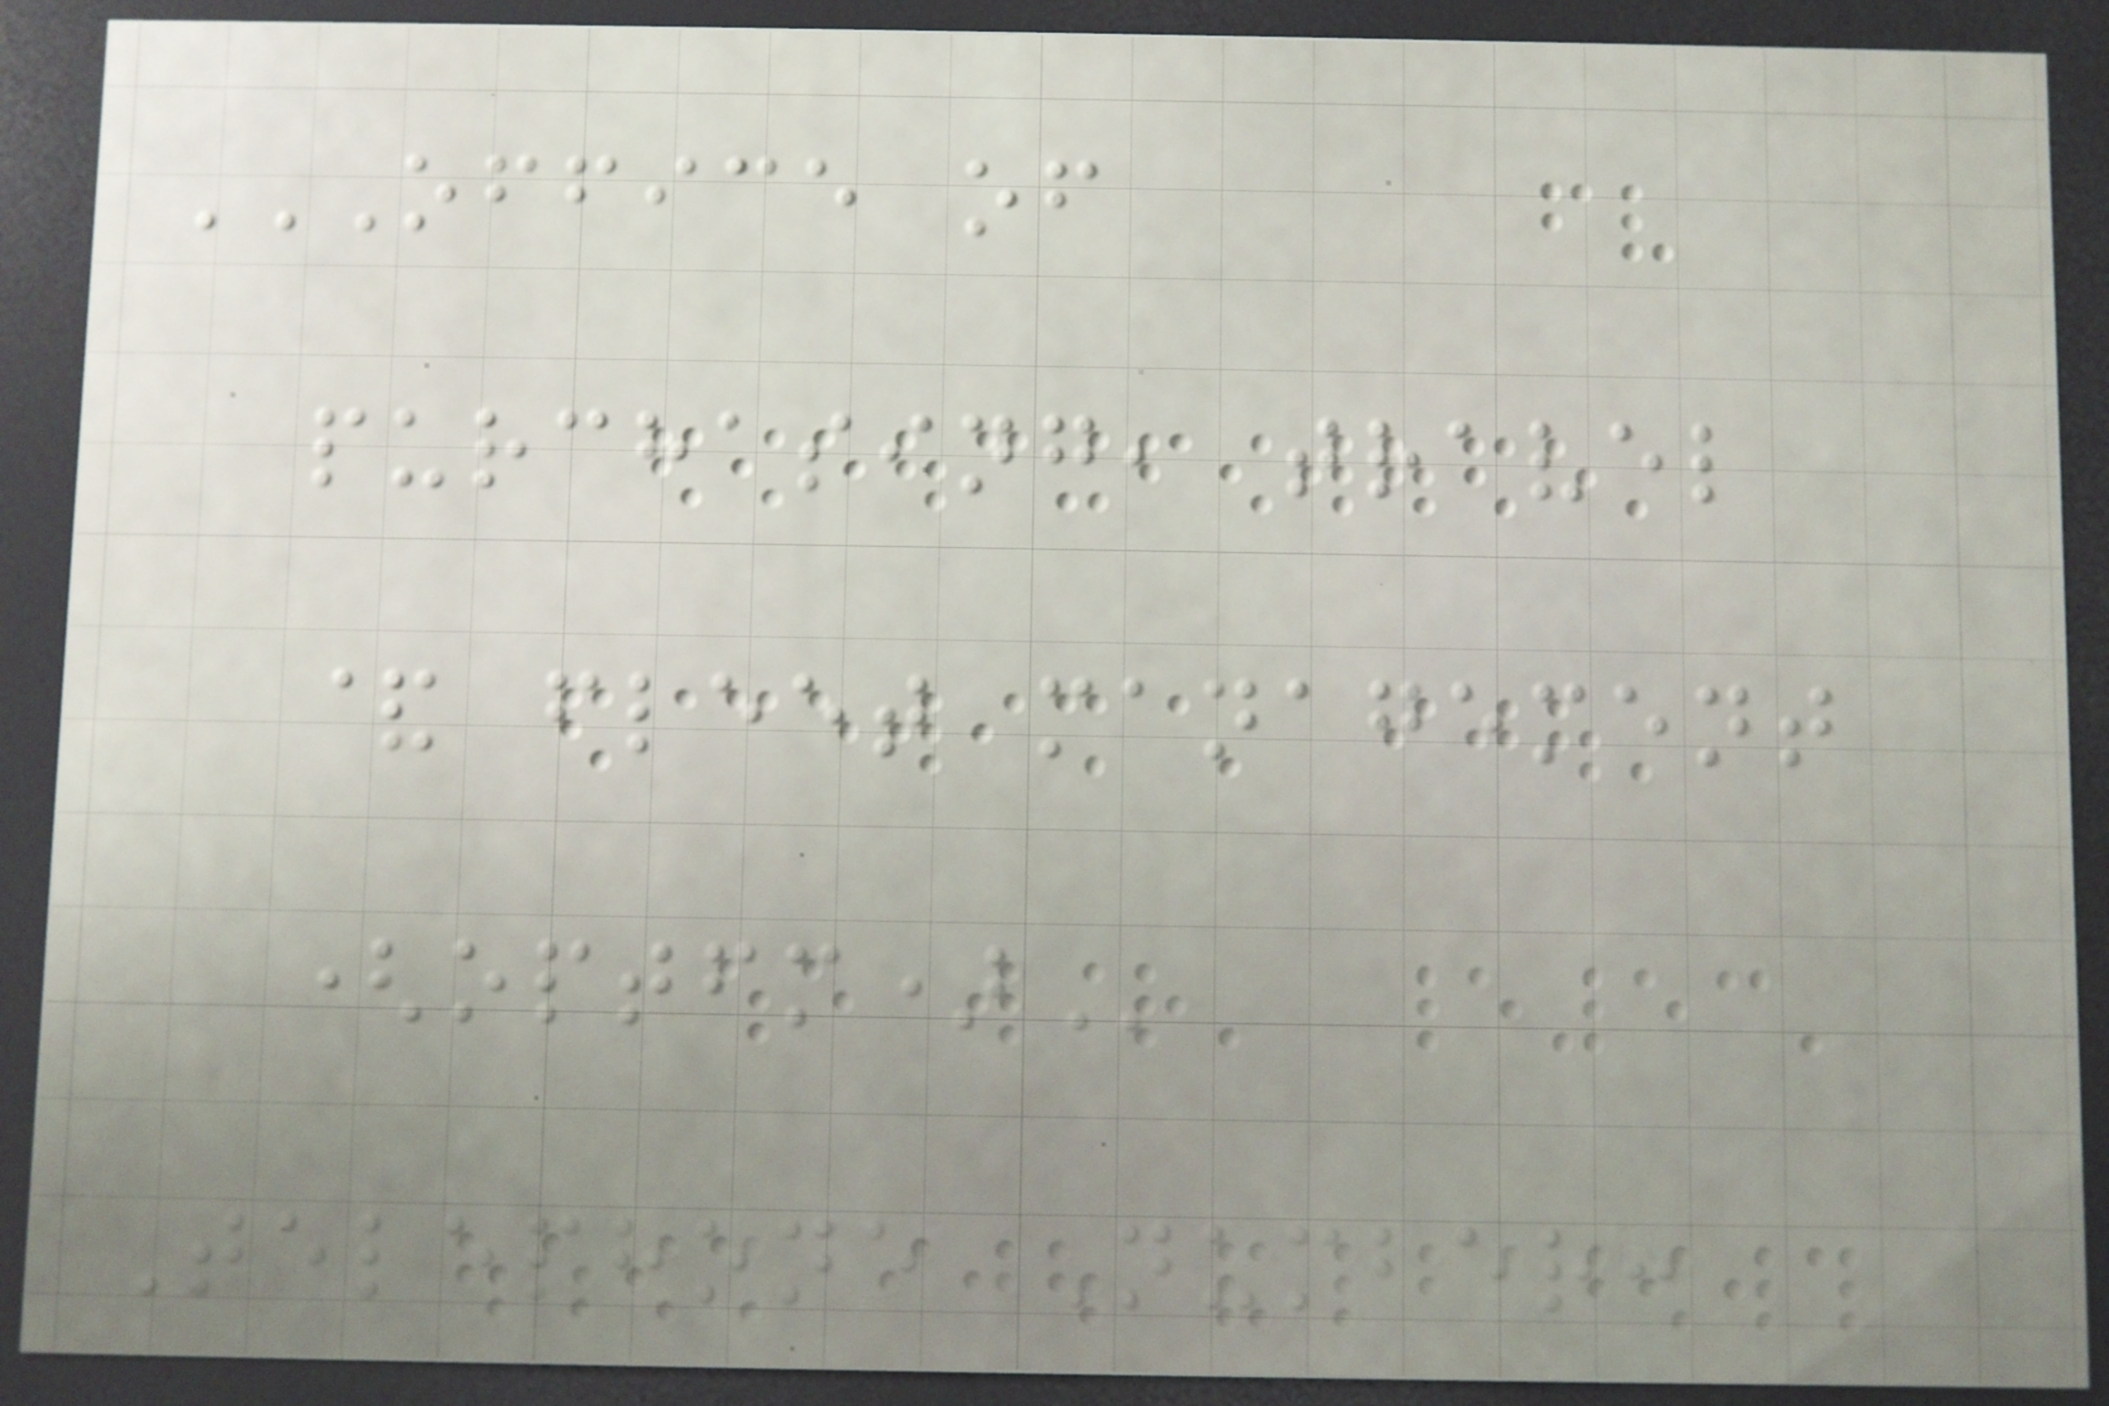OFFICE OF
PURCHASING, TRAVEL
& FLEET MANAGEMENT
(OPTFM)
Telephone Number:
